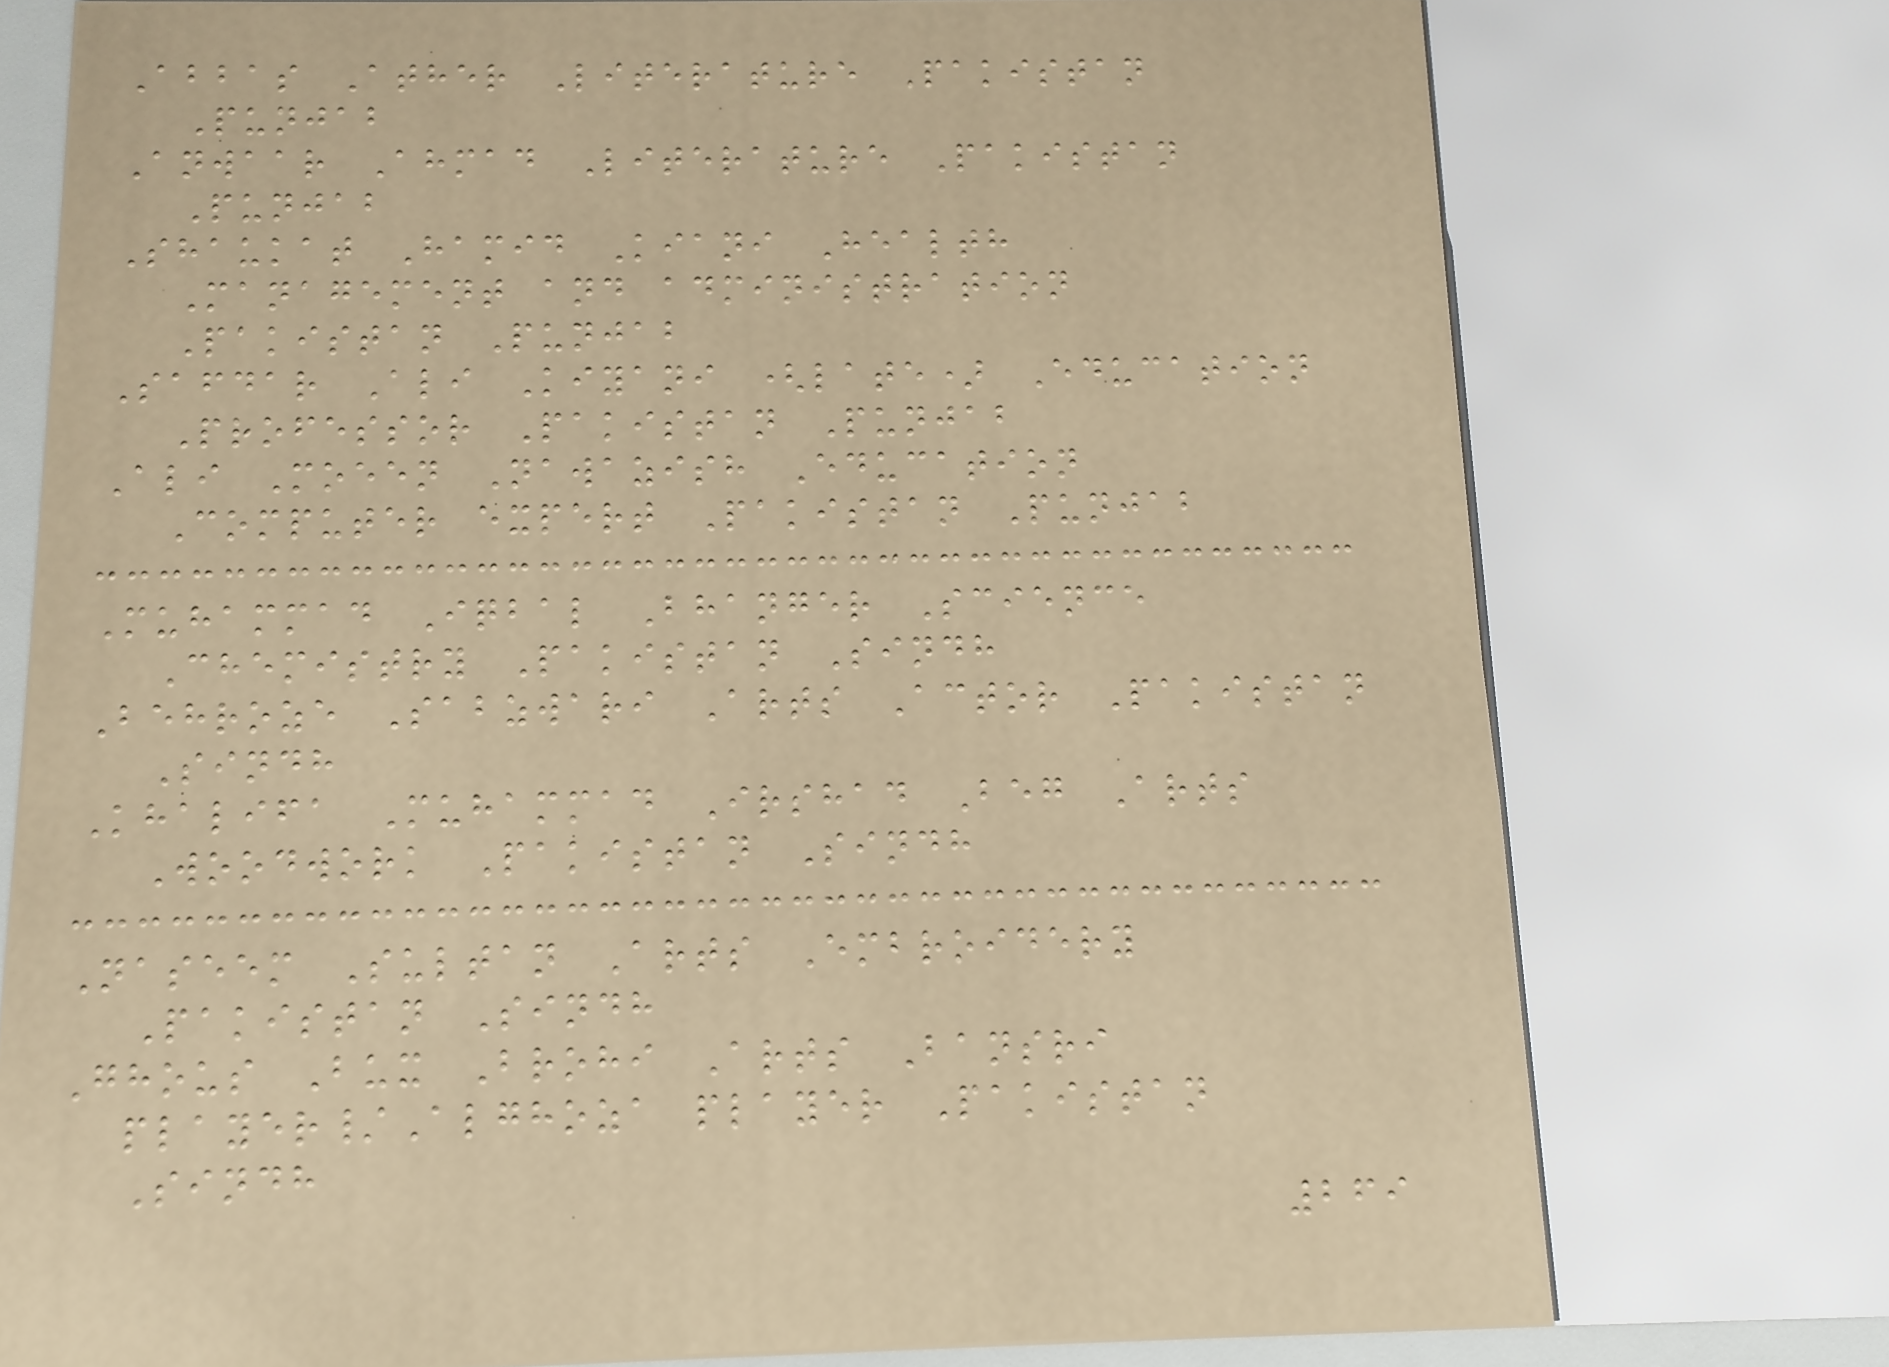Abbas Ather Literature Pakistan
Punjab
Anwaar Ahmad Literature Pakistan
Punjab
Shaukat Hamid Kiani Health
Management and administration
Pakistan Punjab
Safdar Ali Kiyani (late) Education
Professor Pakistan Punjab
Ali Moeen Nawazish Education
Computer expert Pakistan Punjab
Muhammad Iqbal Bhanger Science
Chemistry Pakistan Sindh
Behroze Sabzwari Arts Actor Pakistan
Sindh
Khalifa Muhammad Irshad Beg Arts
Woodwork Pakistan Sindh
Naseem Sultan Arts Embroidery
Pakistan Sindh
Ghous Bux Brohi Arts Bansri
player/Alghoza player Pakistan
Sindh
269
